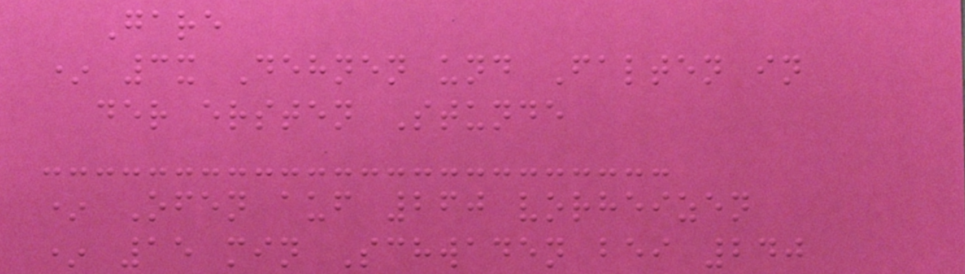Gare
* 3x Dehnen und Falten in
der ersten Stunde
* Ofen auf 260 vorheizen
* 15 min Schwaden bei 240
